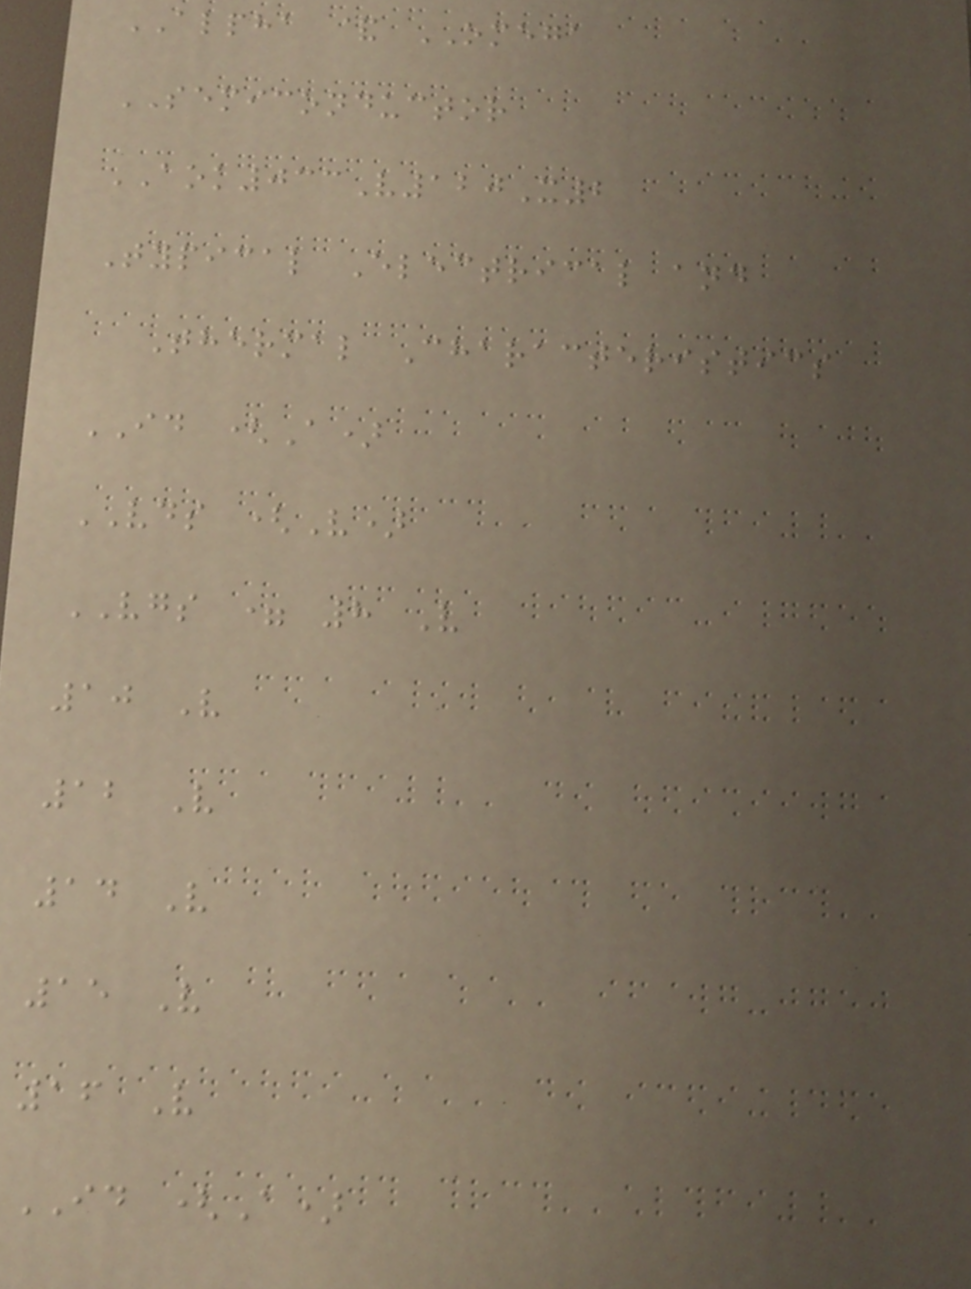ALPHA & OMEGA
SEMICONDUCTOR
AOK033V120X2
Typical Electrical and
Thermal Characteristics
ID (A)
VDS (V)
VGS = 8 V
10 V
12 V
14 V
15 V
16 V
ID (A)
